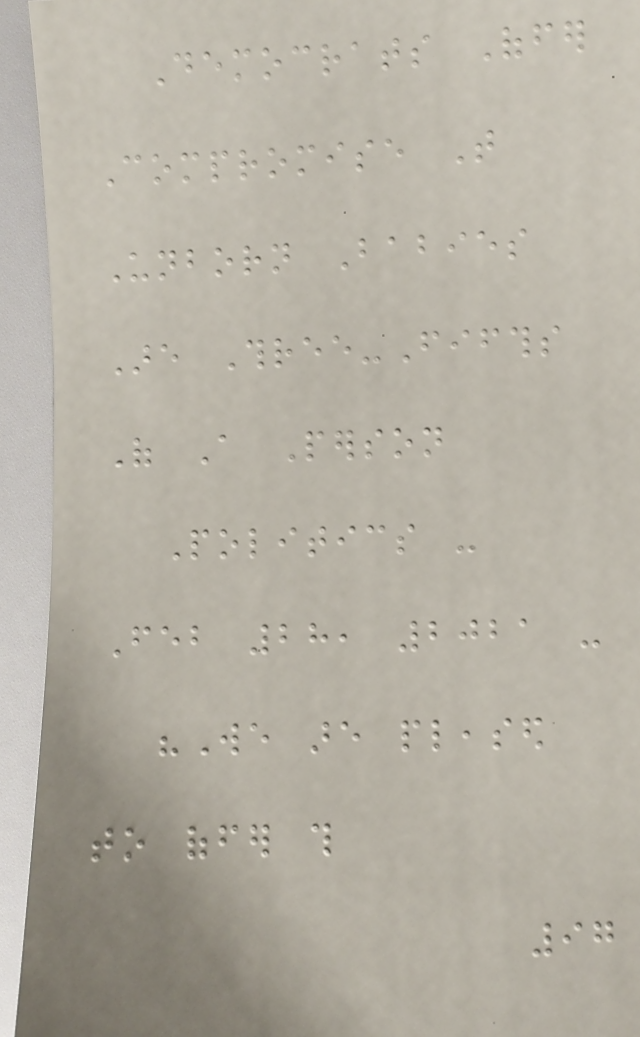Democrats Offer
Compromise That
Unborn Babies
Are Three-Fifths
Of A Person
Politics -
Feb 28, 2021 -
"We are pleased
to offer this
97
